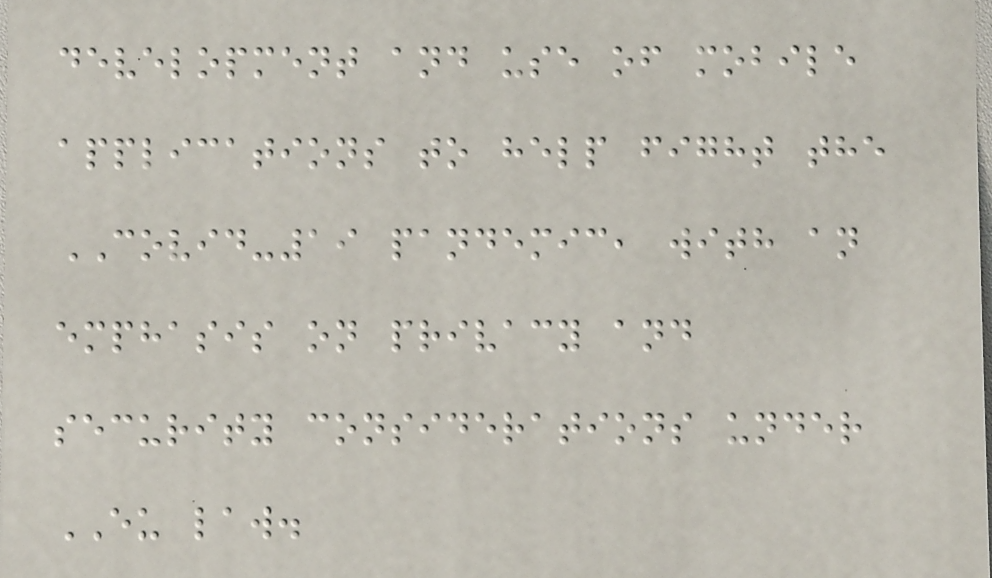development and use of mobile
applications to help fight the
COVID-19 pandemic, with an
emphasis on privacy and
security considerations under
EU law.
